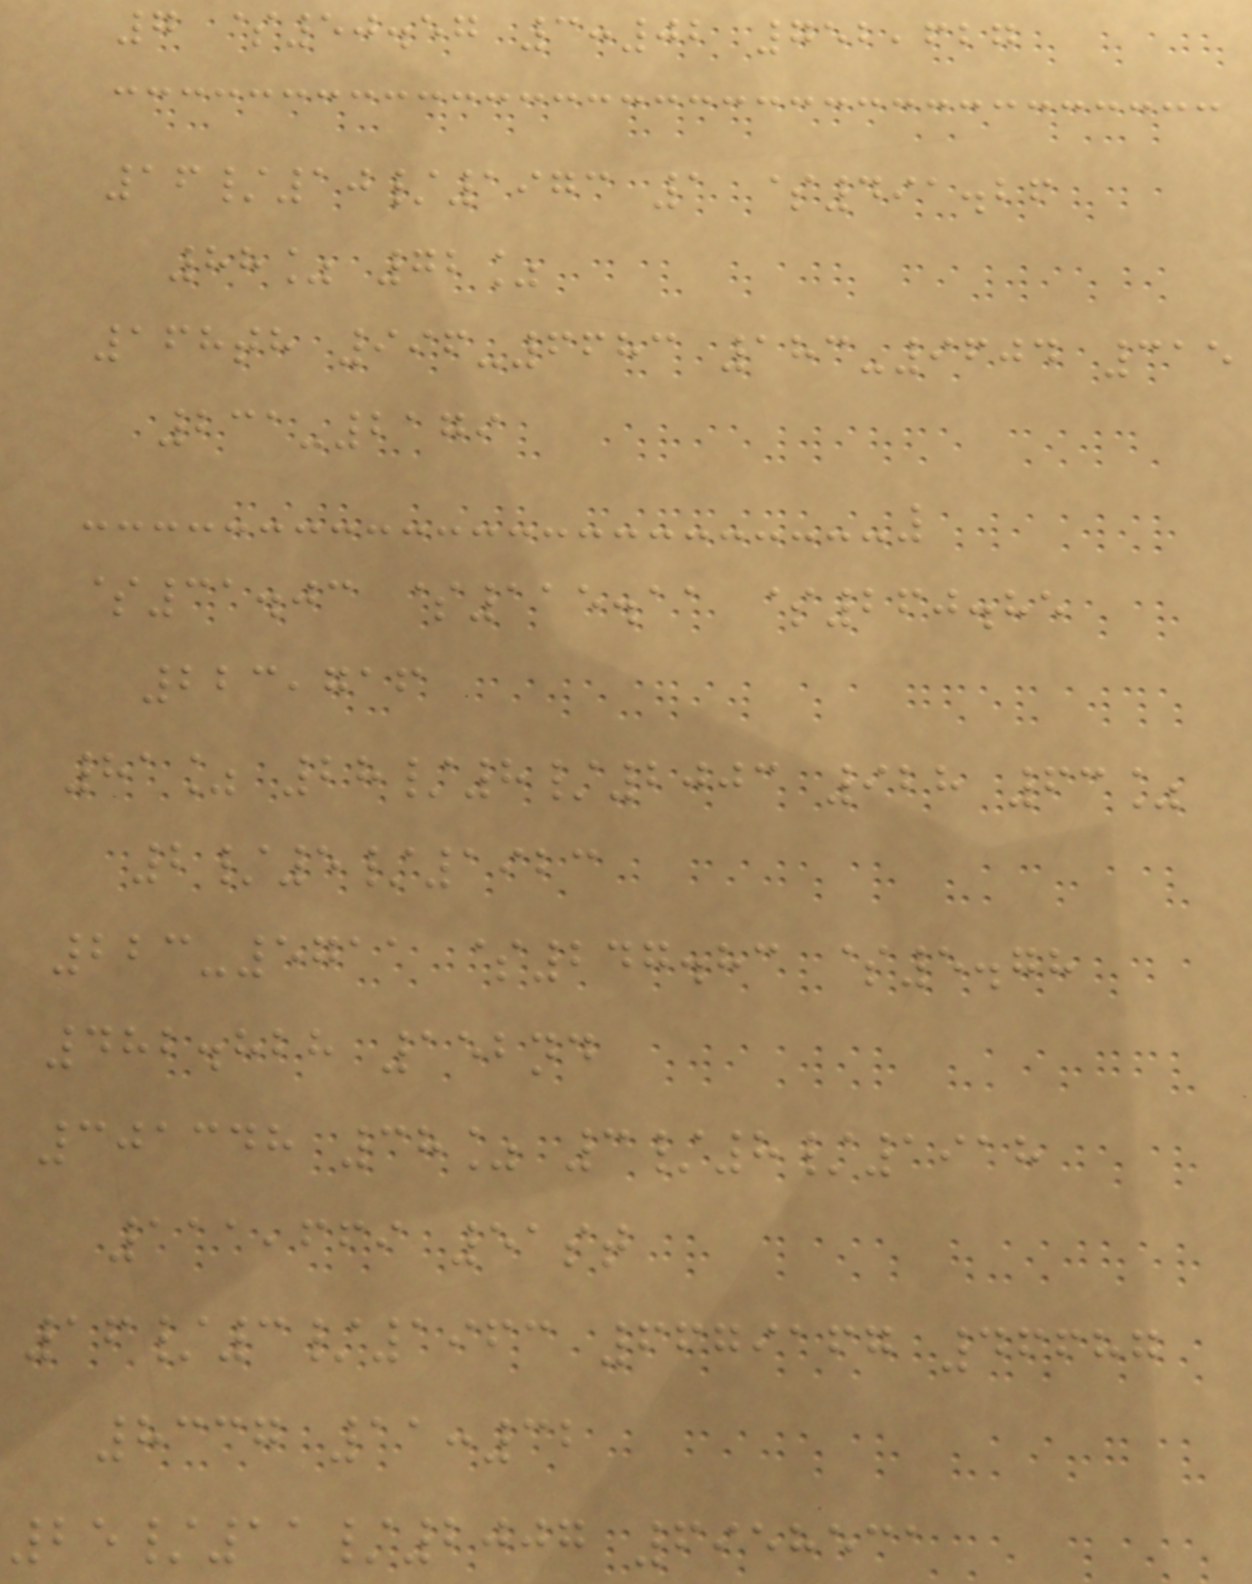7 $50.57 3:02 752,627
16/10/1973 1 $491.26
88% 72%
168th 996-6683 183-9604 315
231-2179
$31.03 $115.11 $260.85
223,716
81% 28/8/2003 928 63%
2/5/1923
223-5711 $247.83 $5.78
482.828 152nd
301348 38% 3/8/1918
111,669 51st
16/3/1963 6679167 46687
8337 11:32
25/11/2007 6958531
